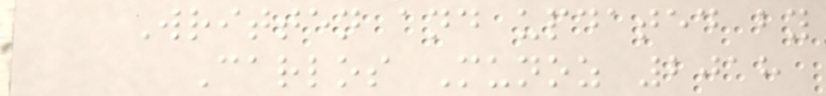Written and updated by
Carlos Munoz 2018
